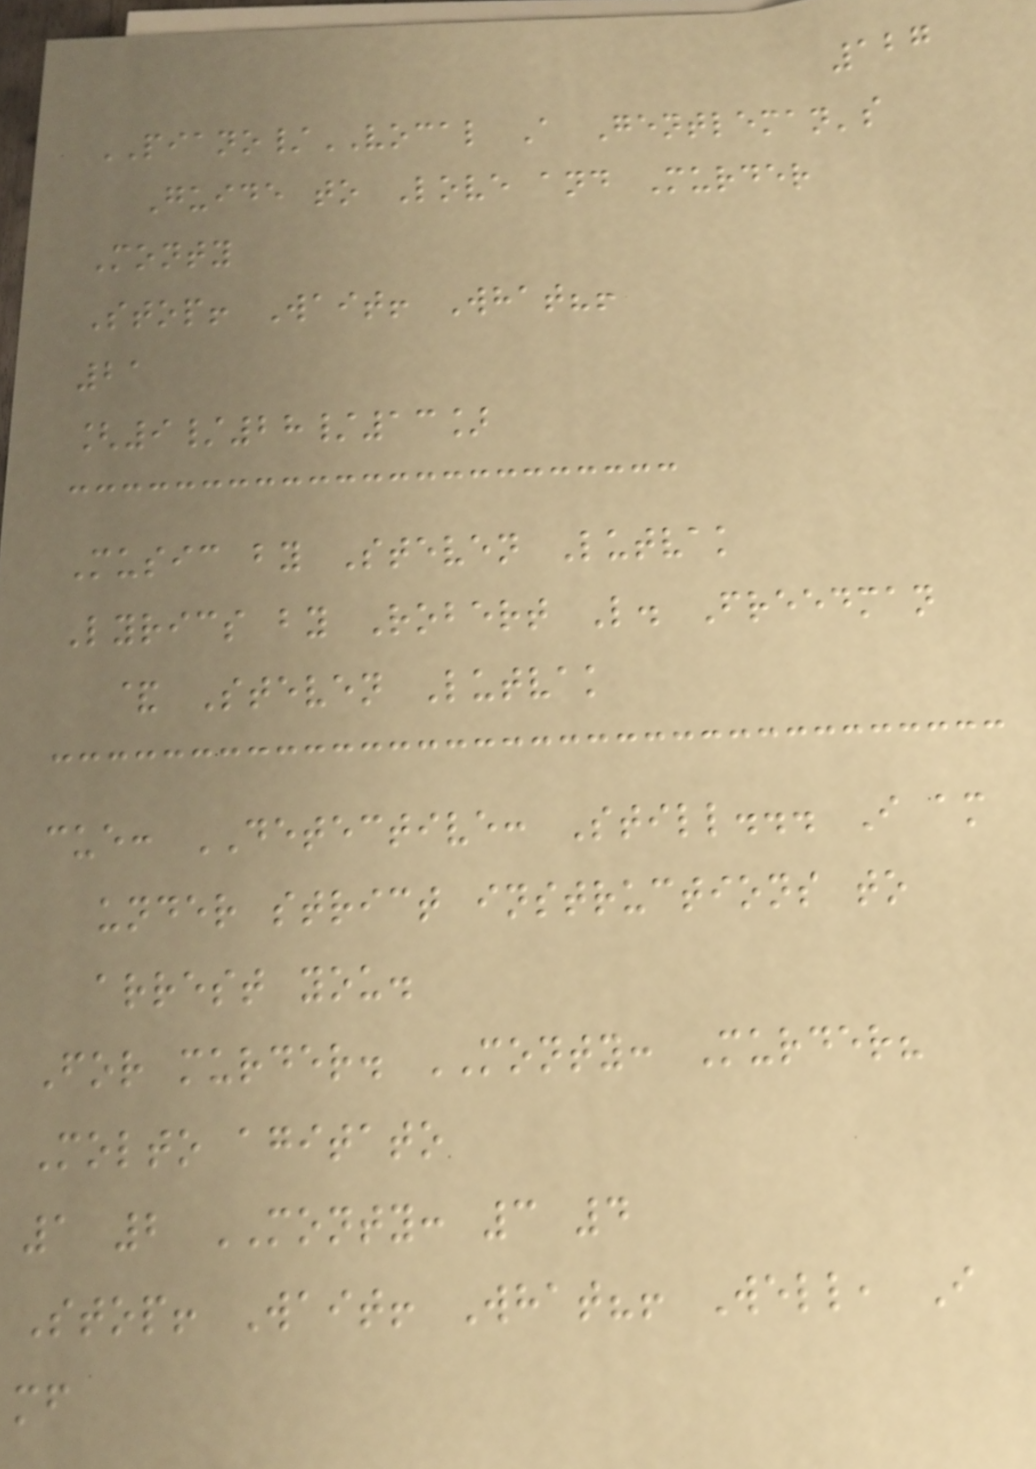127
PIANO/VOCAL A Gentleman's
Guide to Love and Murder
Monty
Stop! Wait! What?!
21
[9/28/13]
Music by Steven Lutvak
Lyrics by Robert L. Freedman
& Steven Lutvak
cue: DETECTIVE: Still... I am
under strict instructions to
arrest you.
For murder. MONTY: Murder?
Molto agitato
1 2 MONTY: 3 4
Stop! Wait! What?! Well, I
mf
